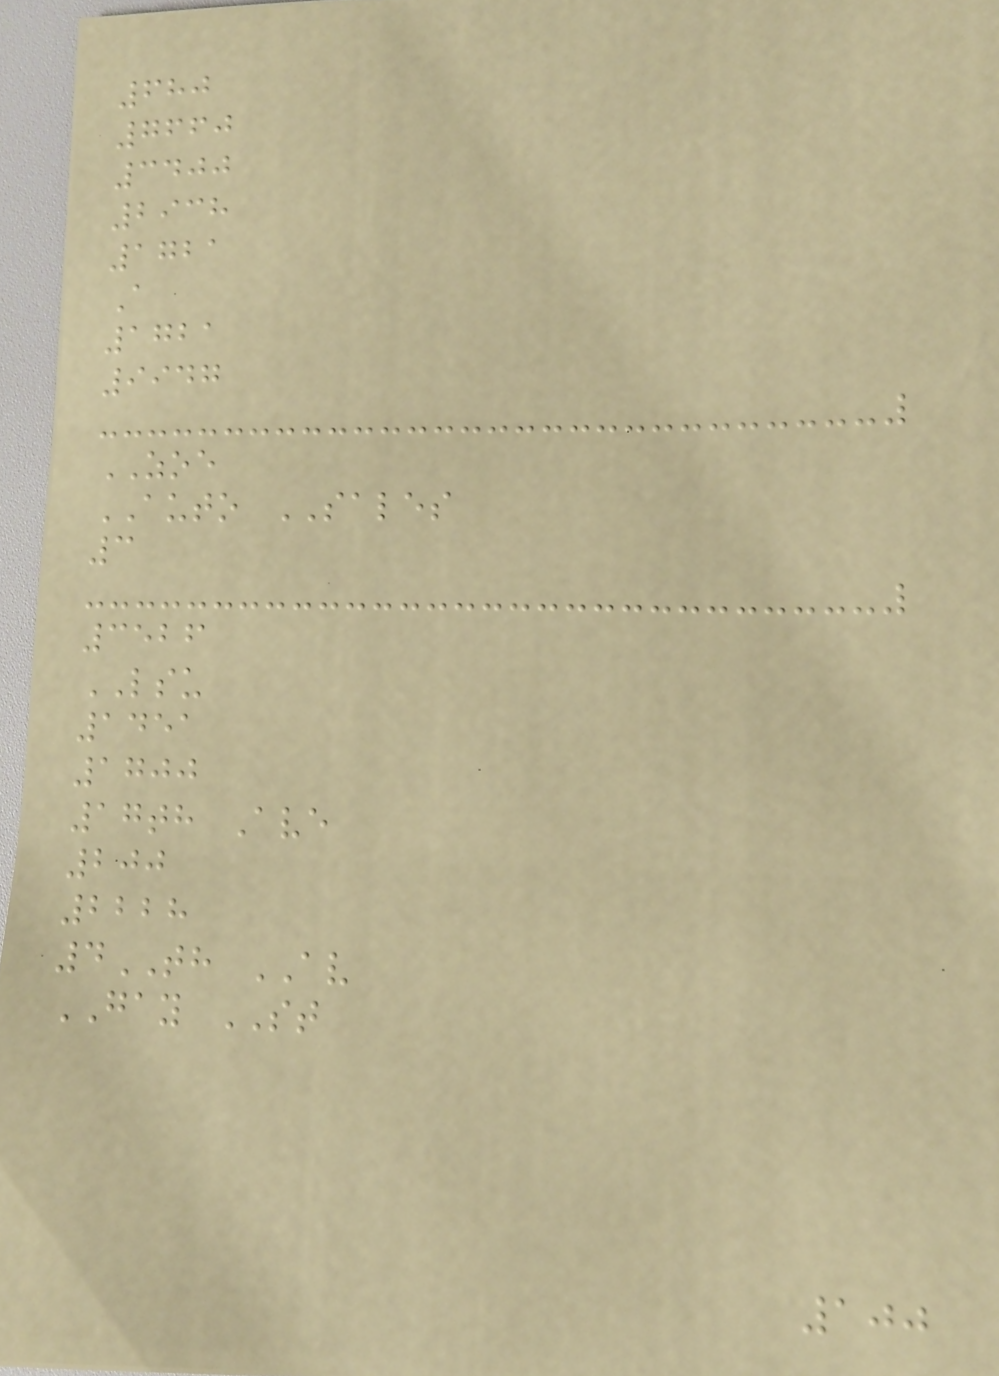680
7660
3400
2938
1721
A
1721
9947
ZOE
AUTO SALES
3
3526
LSU
1451
1700
17th Ave
200
2228
4TH AV
GAY ST
100
